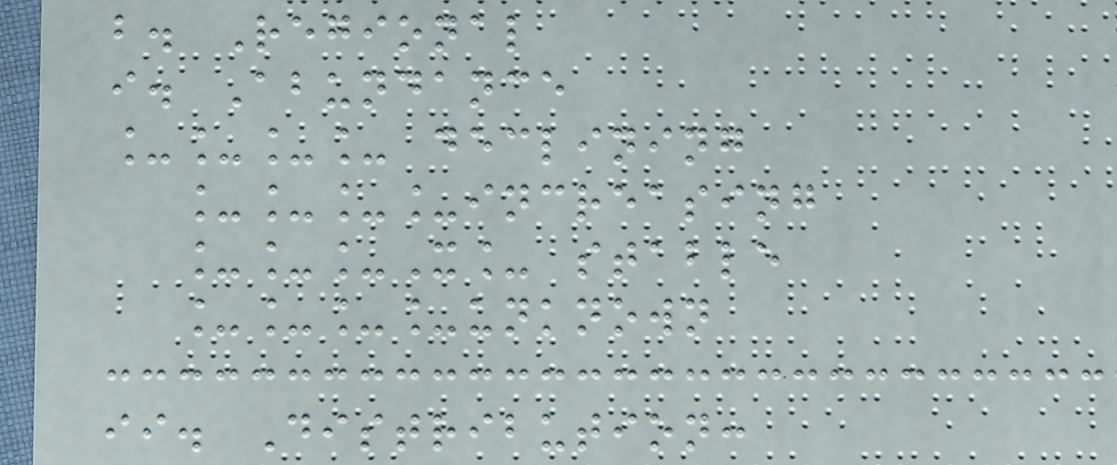b. Regional
i. Abundance
____ declining
____increasing
___X_ stable
____unknown
ii. Distribution:
